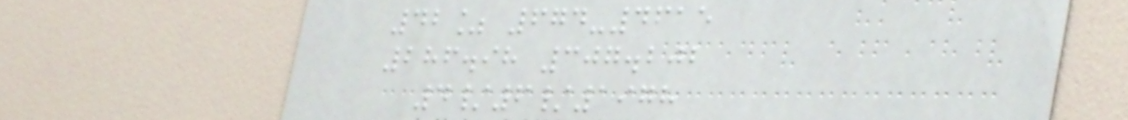42% 674-4615
286.98 307.202
4/6/1978
